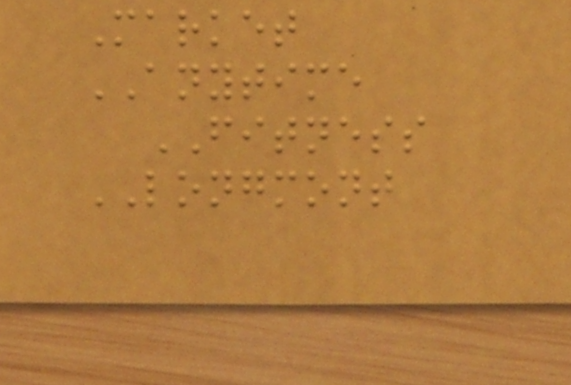Market
ANYTIME
FITNESS
LONGMONT
